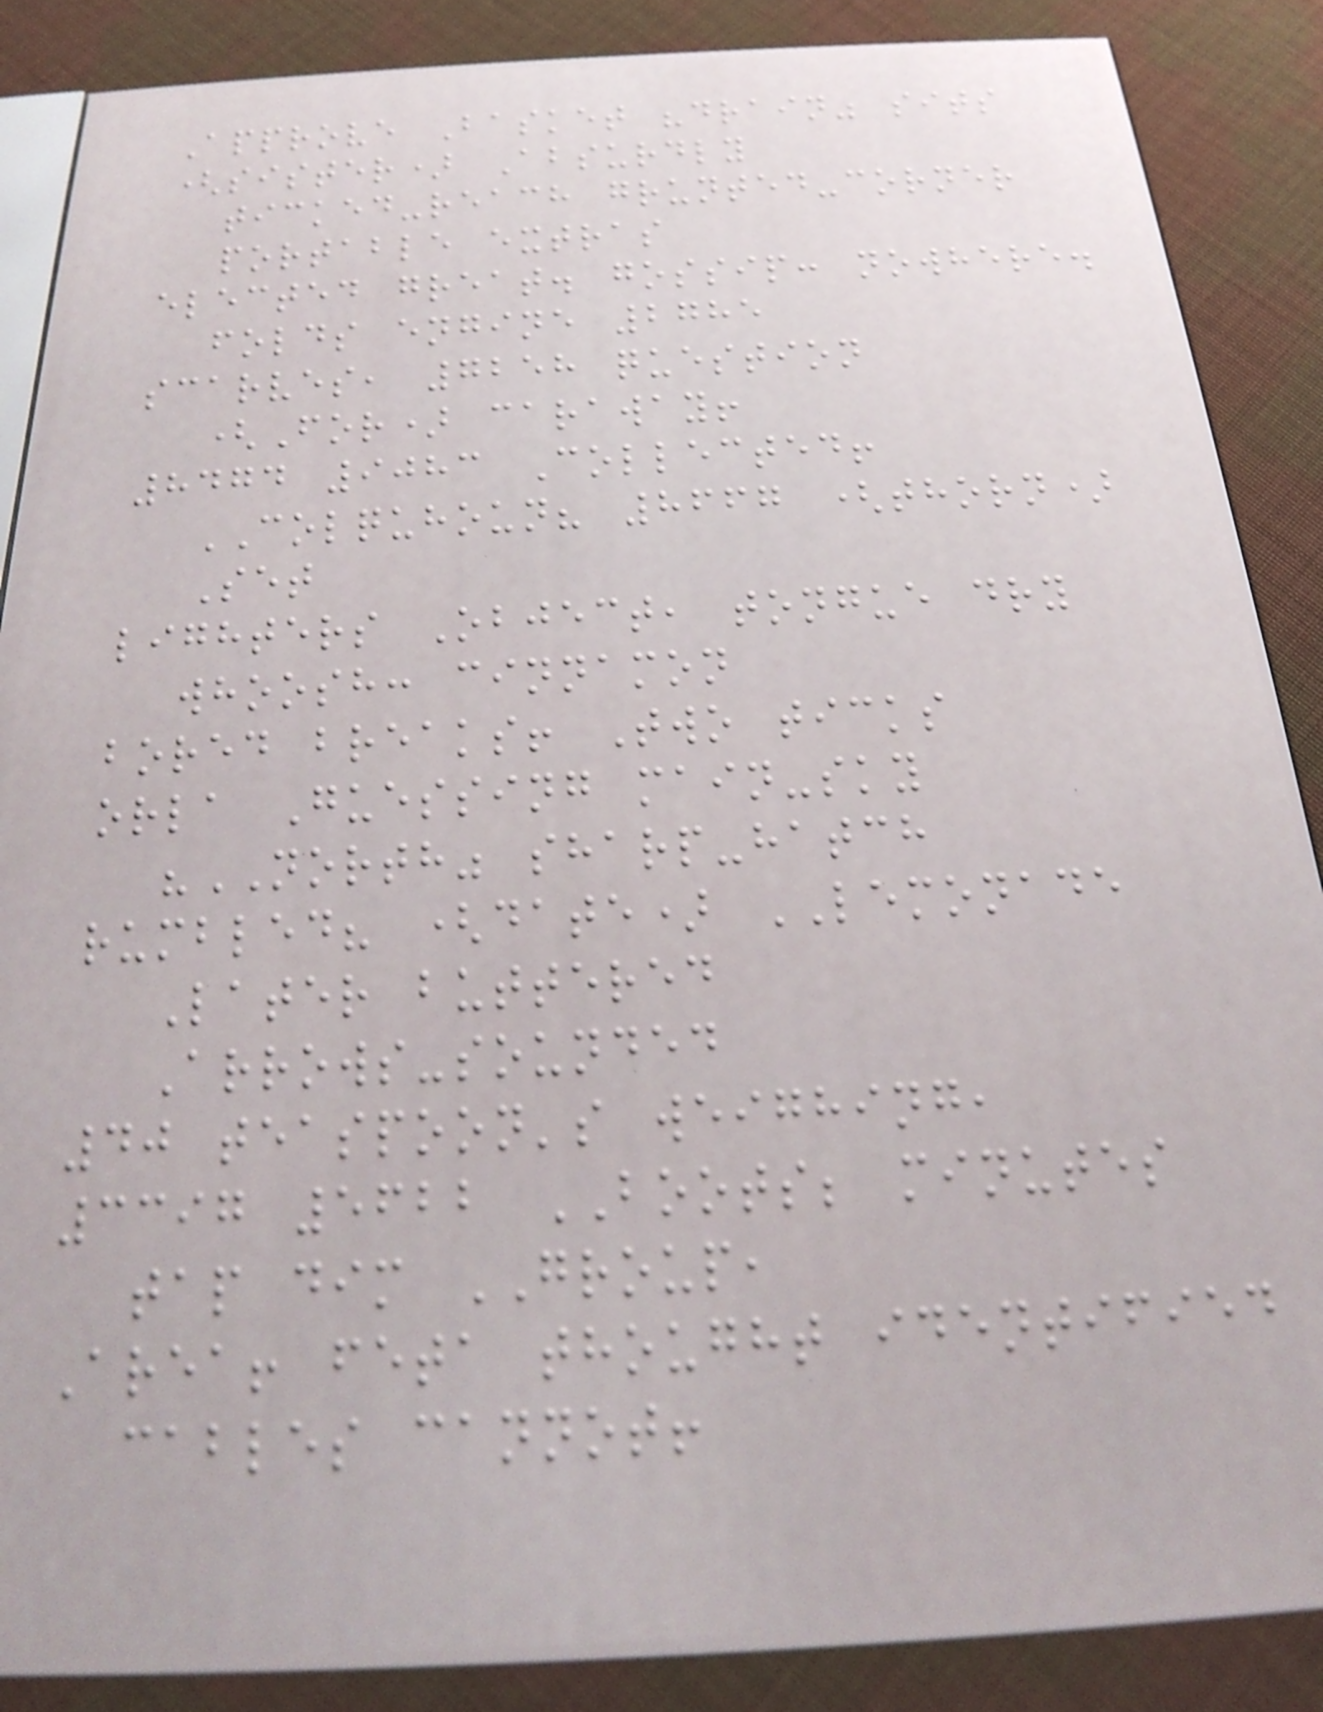Approve Basket "drain" sits
(sister) Absurdly
ticked-reach grunted-corner
portable extras
elected great. gossip: nowhere.
folds engine 2785
scarves, 7258 question
(For) caraway!
8474 9083 Collected!
COLQUHOUN? 8667 (thorn)
Set
lighters Object, tongue dry
whoosh: cinnamon
bored breaks! Two ticks
orla Guessing main-sky
"NORTH" sharp-hatch
rumbled? (date) LEMONADE
Later buttered
Arrows-sounded
40 teaspoon's weighing,
3397 5622 BOOTS; minutes
tap dim GROUP,
Area! feta thought identified
cables cannot!
